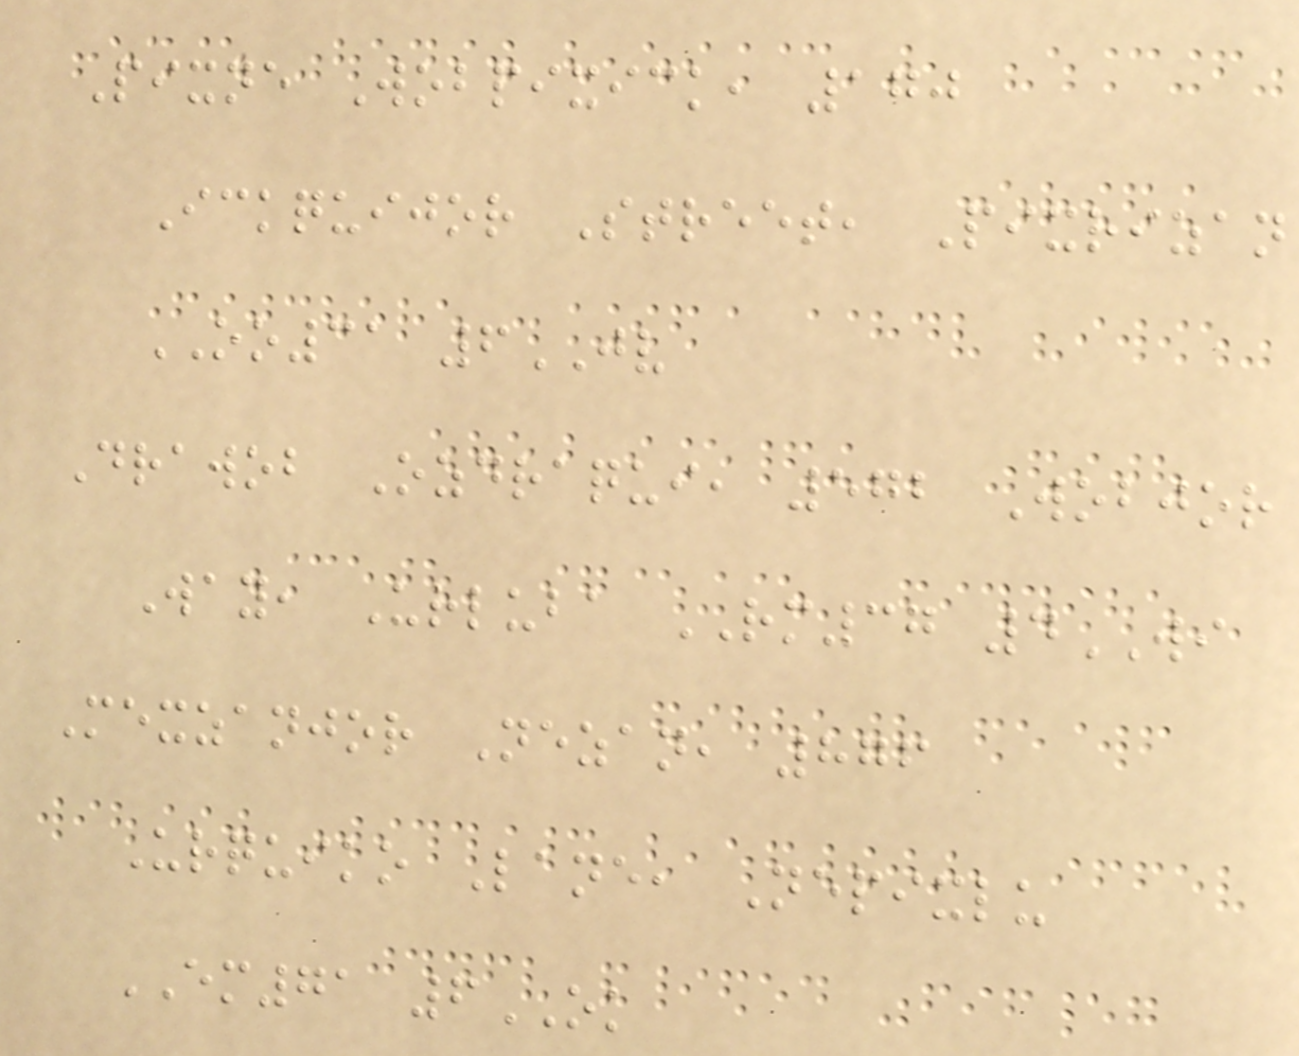Pixne Wobpixick, 170
Ickquijor Street, Pixrizan
OO31 6JV
Drawob Ozdraqui, 572 Wobjor
Way, Urluba RM37 4WI
Mexzanjor Nezan, 876
Urquiko Lane, Nepixlu
EM71 6OK
